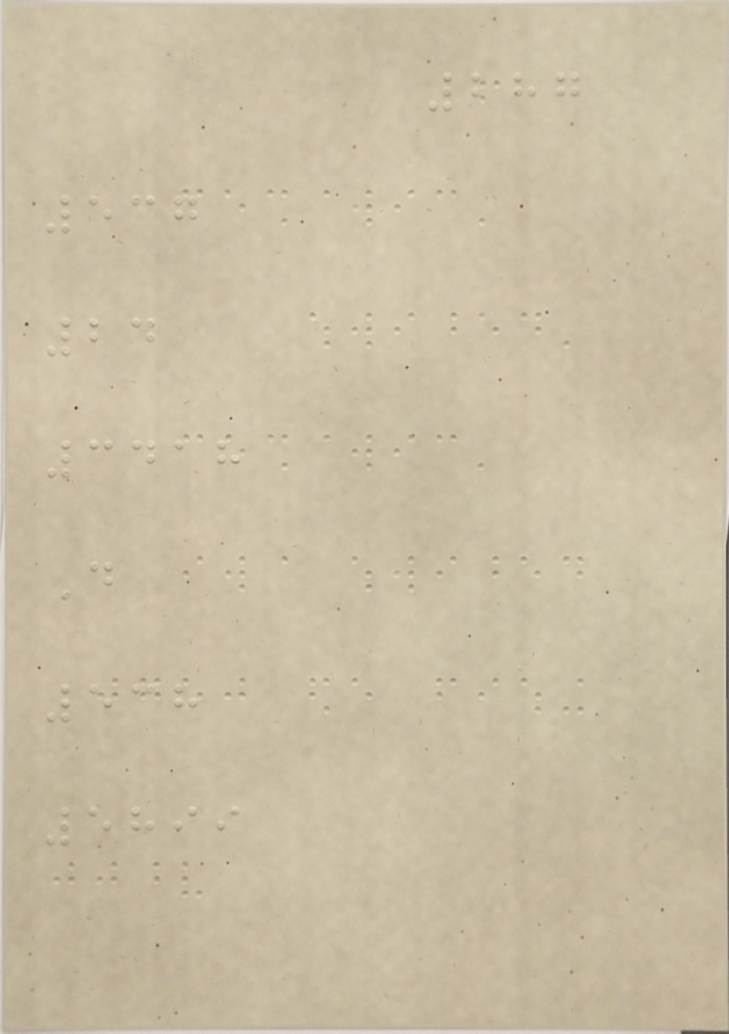287
537
24
3418
D
538
5899
